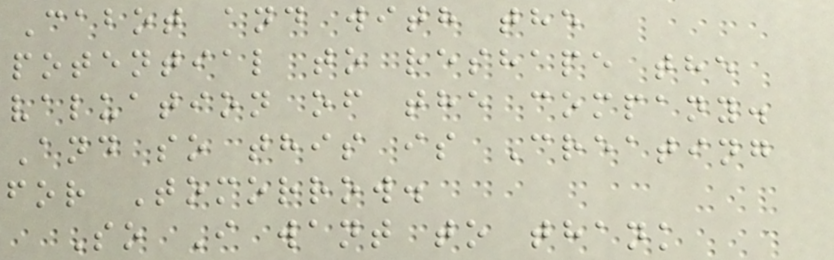Cabot and with the
potential to reshape the
valuation of the company.
And so this is Creating
for Tomorrow.
So I want to thank
